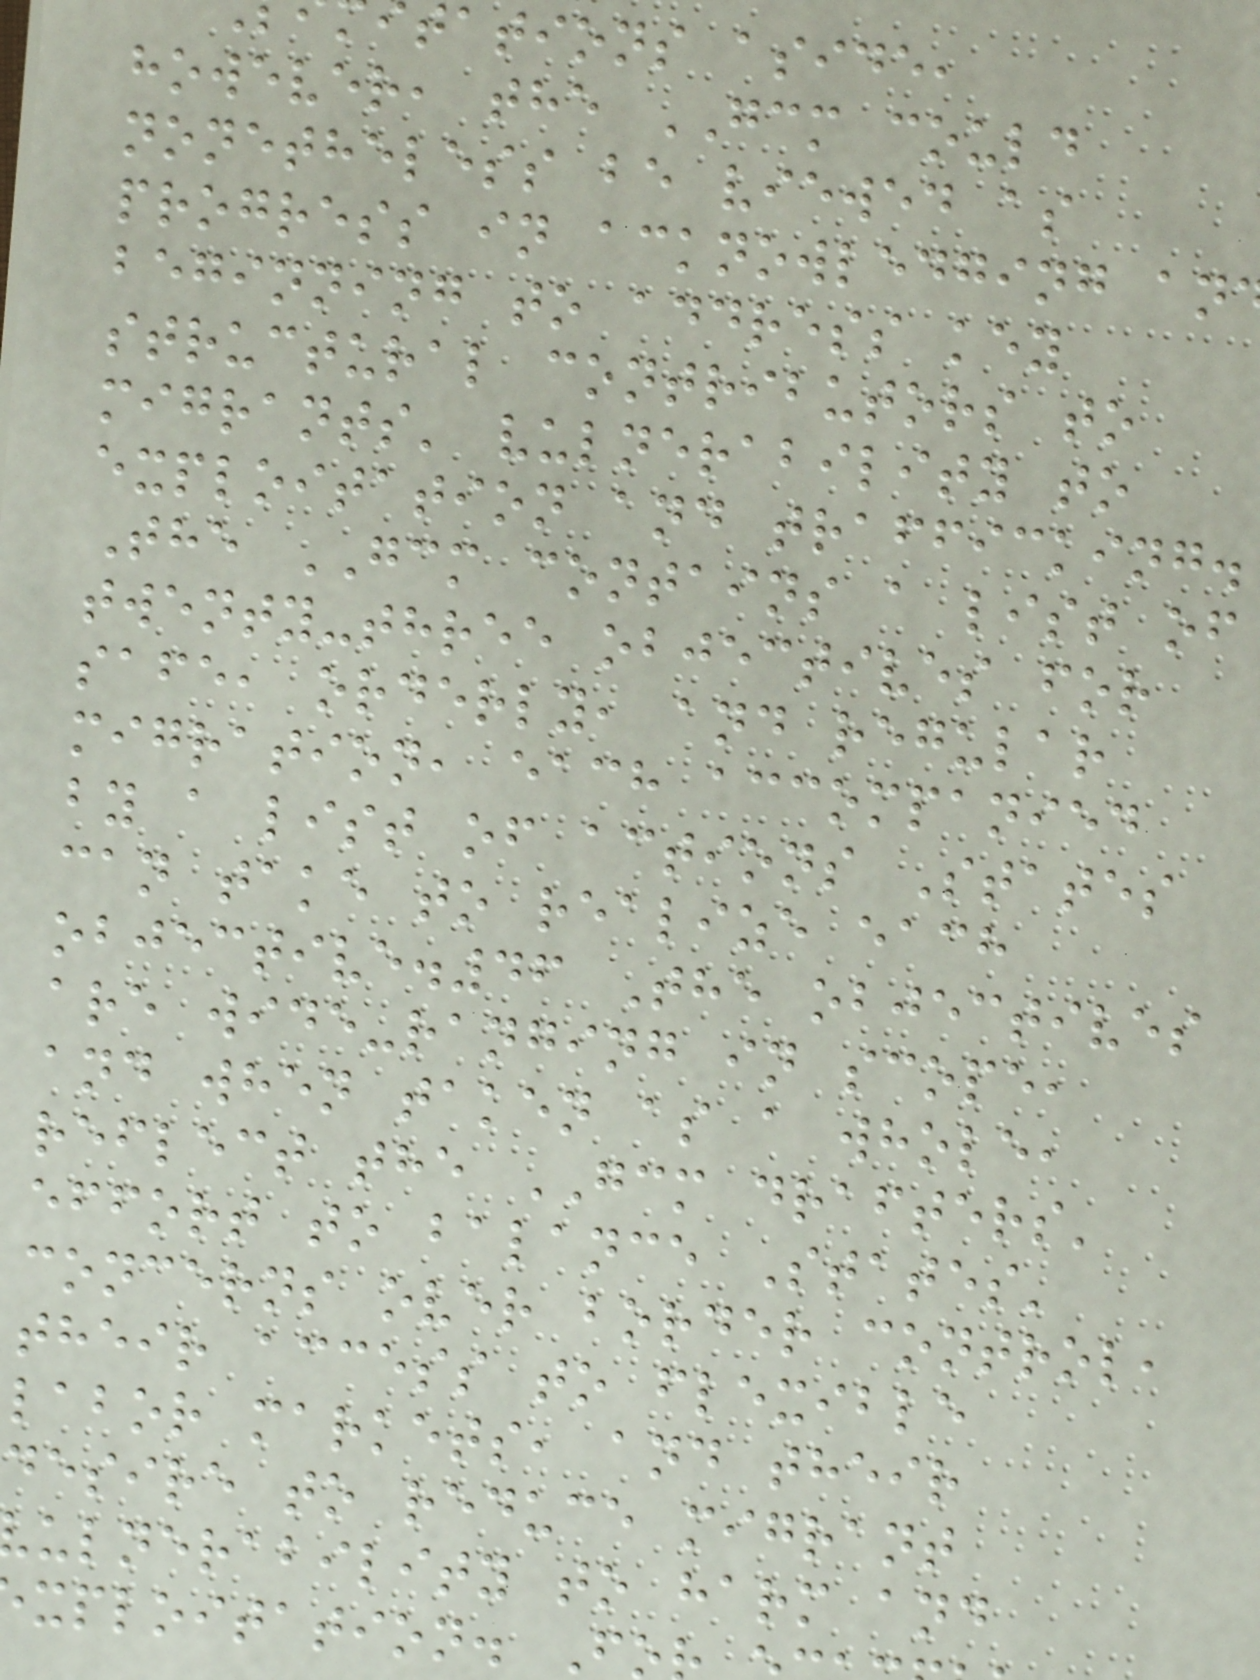tations aside,
however, the GCM could
nonetheless be viewed as
progress in acknowledging an
beginning to address key
structural contributors to
migrants' vulnerability to
exploitation and trafficking.
The GCM contains a list of
twenty-three objectives for
safe, orderly, and regular
migration, each accompanied
by a list of actions States
can take to realize each
objective.46 The objectives
are wide-ranging in scope,
and when taken as a whole,
reflect the GCM drafters'
effort to balance States'
concerns over border control,
their access to flexible
labor markets, and their
desire to reduce migrant
ulnerability to harm and
xploitation. F
